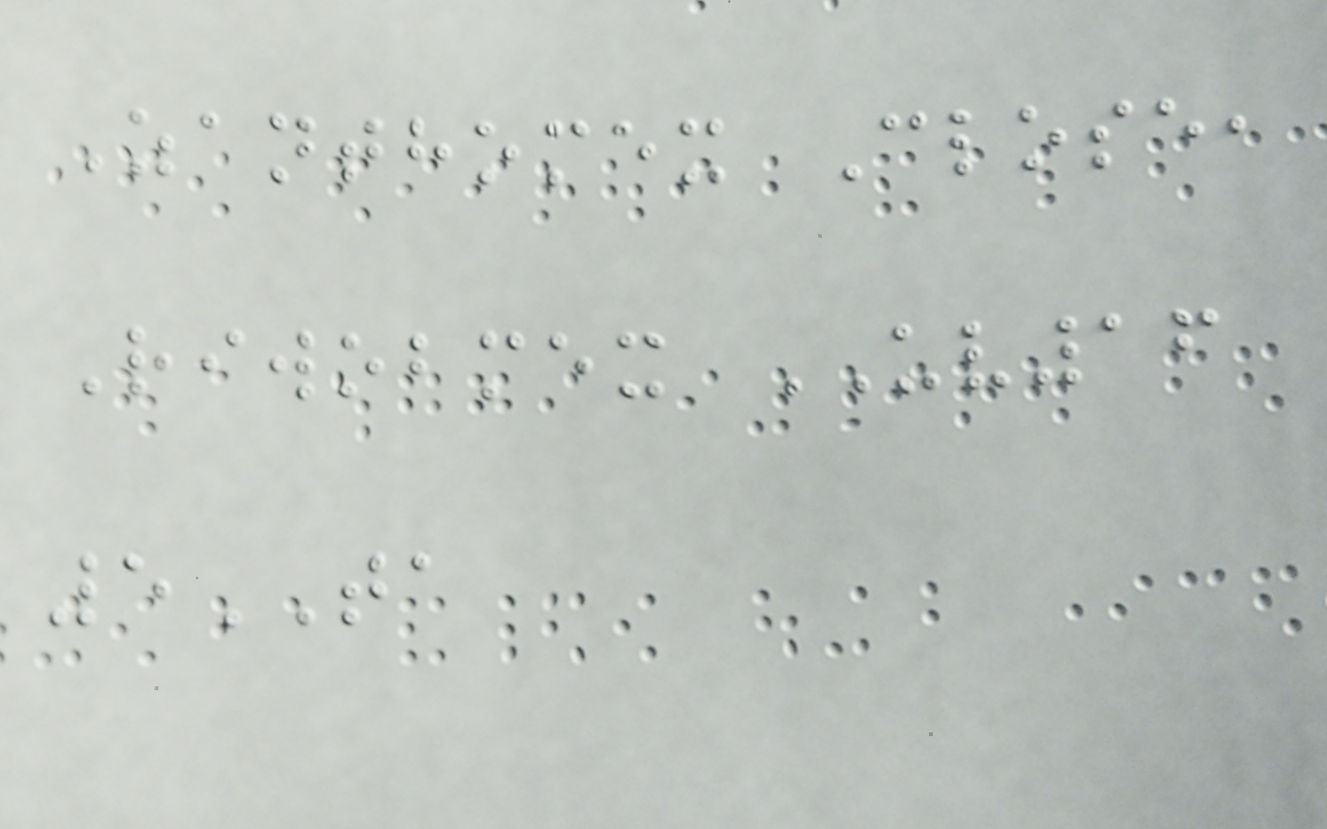Zanthomex Close,
Riwobmex UV16
5TA
